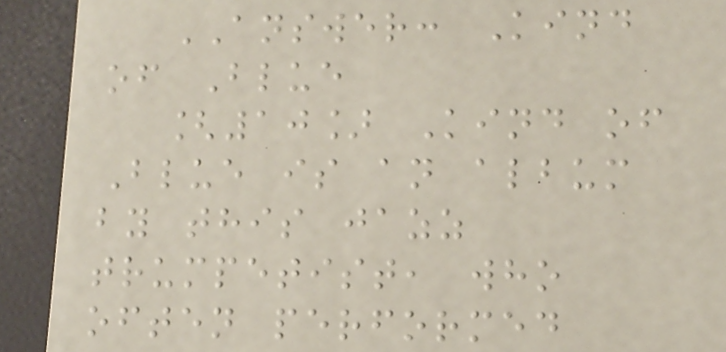ANSWER: Kind
of Blue
[10] Kind of
Blue is an album
by this jazz
trumpetist, who
often performed
